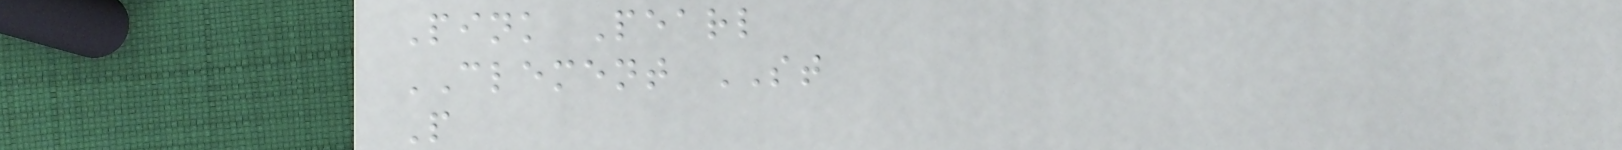Pink Pearl
CLEMENT ST
P
